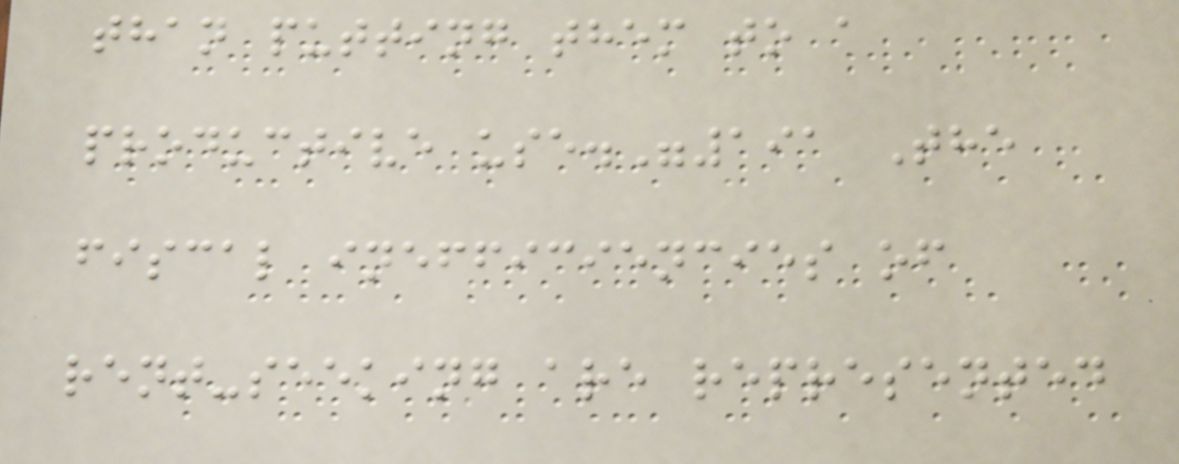than putting them to a
productive use."191 The
fiscal inefficiencies of
rent-seeking are represented
